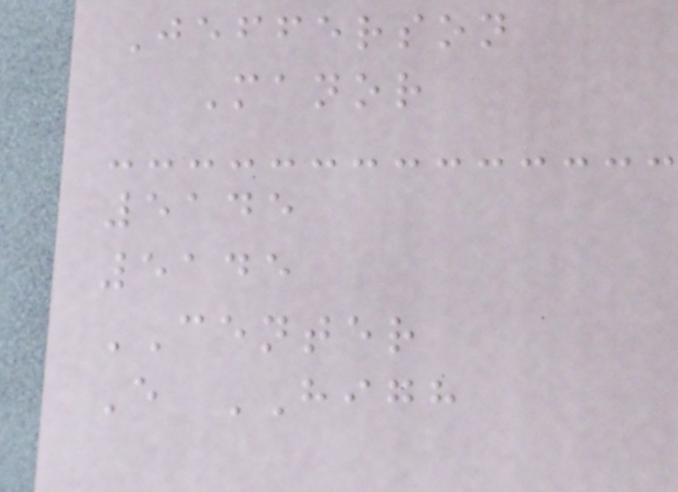Jefferson
Manor
5145
5145
CENTER
E HIGH
